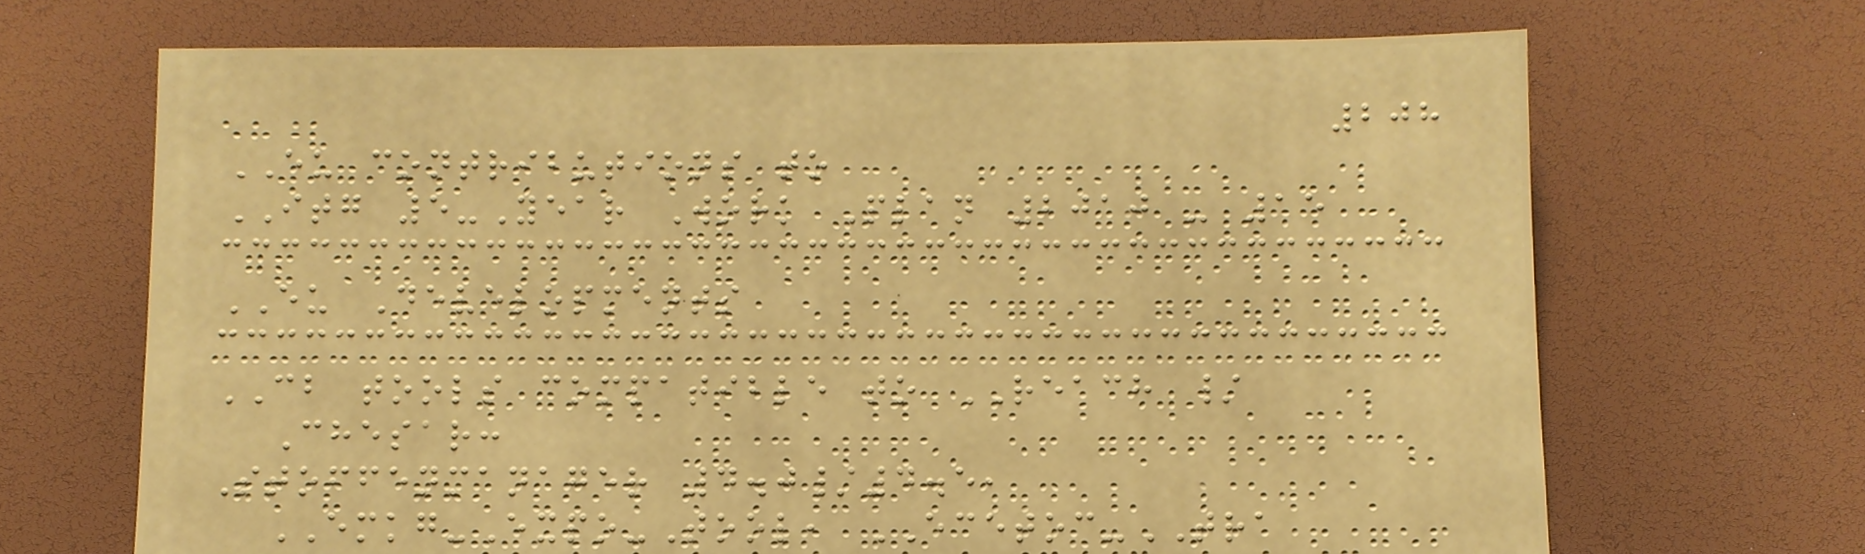208
EU contributions to
ITG 5-Year Work Plan 2010 - 15
EU Developments
CB tools compatible to REACH /
Chesar:
Stoffenmanager 4.0/4.5,
EMKG-Expo-Tool, ECETOC-TRA
